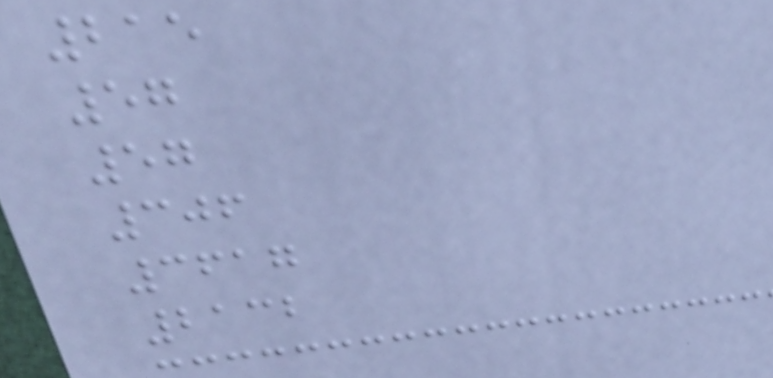215
57
57
306
3617
2132
